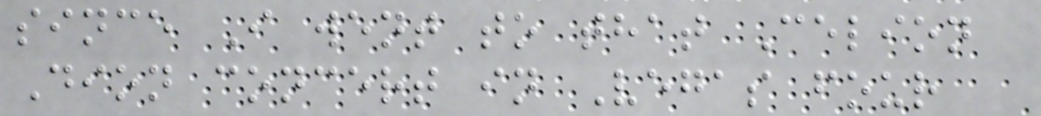since I went to that Celion
Dion concert in Vegas four
